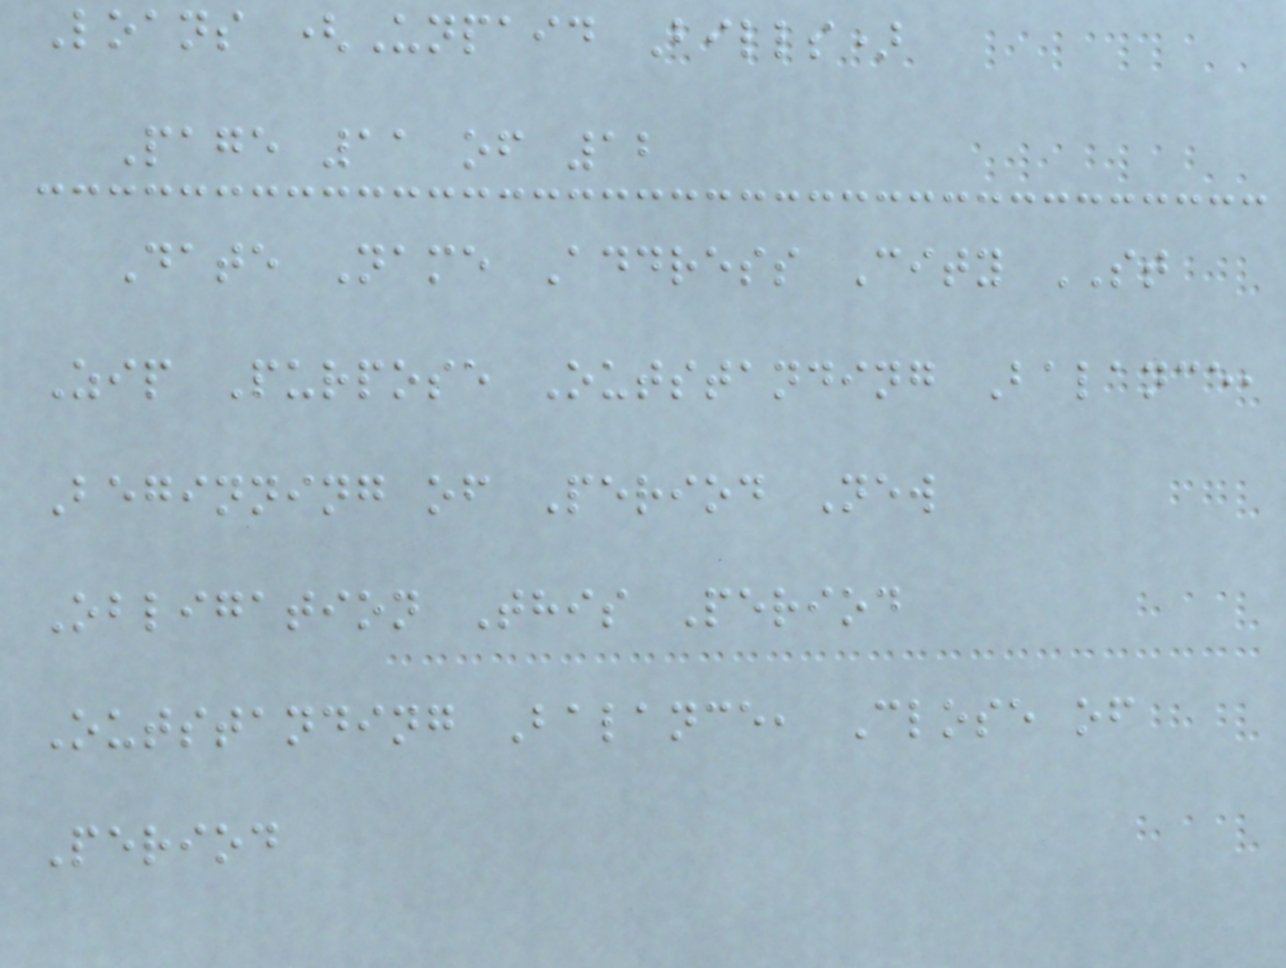Loans (Unpaid Bills)
Page 11 of 12
Date Name Address City ST
Zip Purpose Outstanding Balance,
Beginning of Period New
Obligation This Period
Outstanding Balance, Close of
Period
